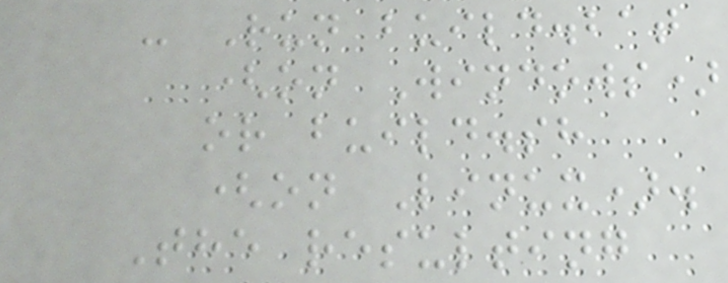- Run build.bat
(on Windows)
or build.sh
(on Linux).
The resulting
